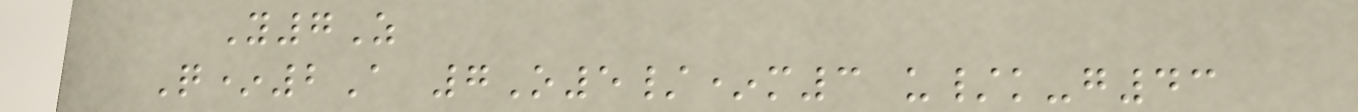Y7Z
Q*2A 7O5/*m3 u/k-g43
